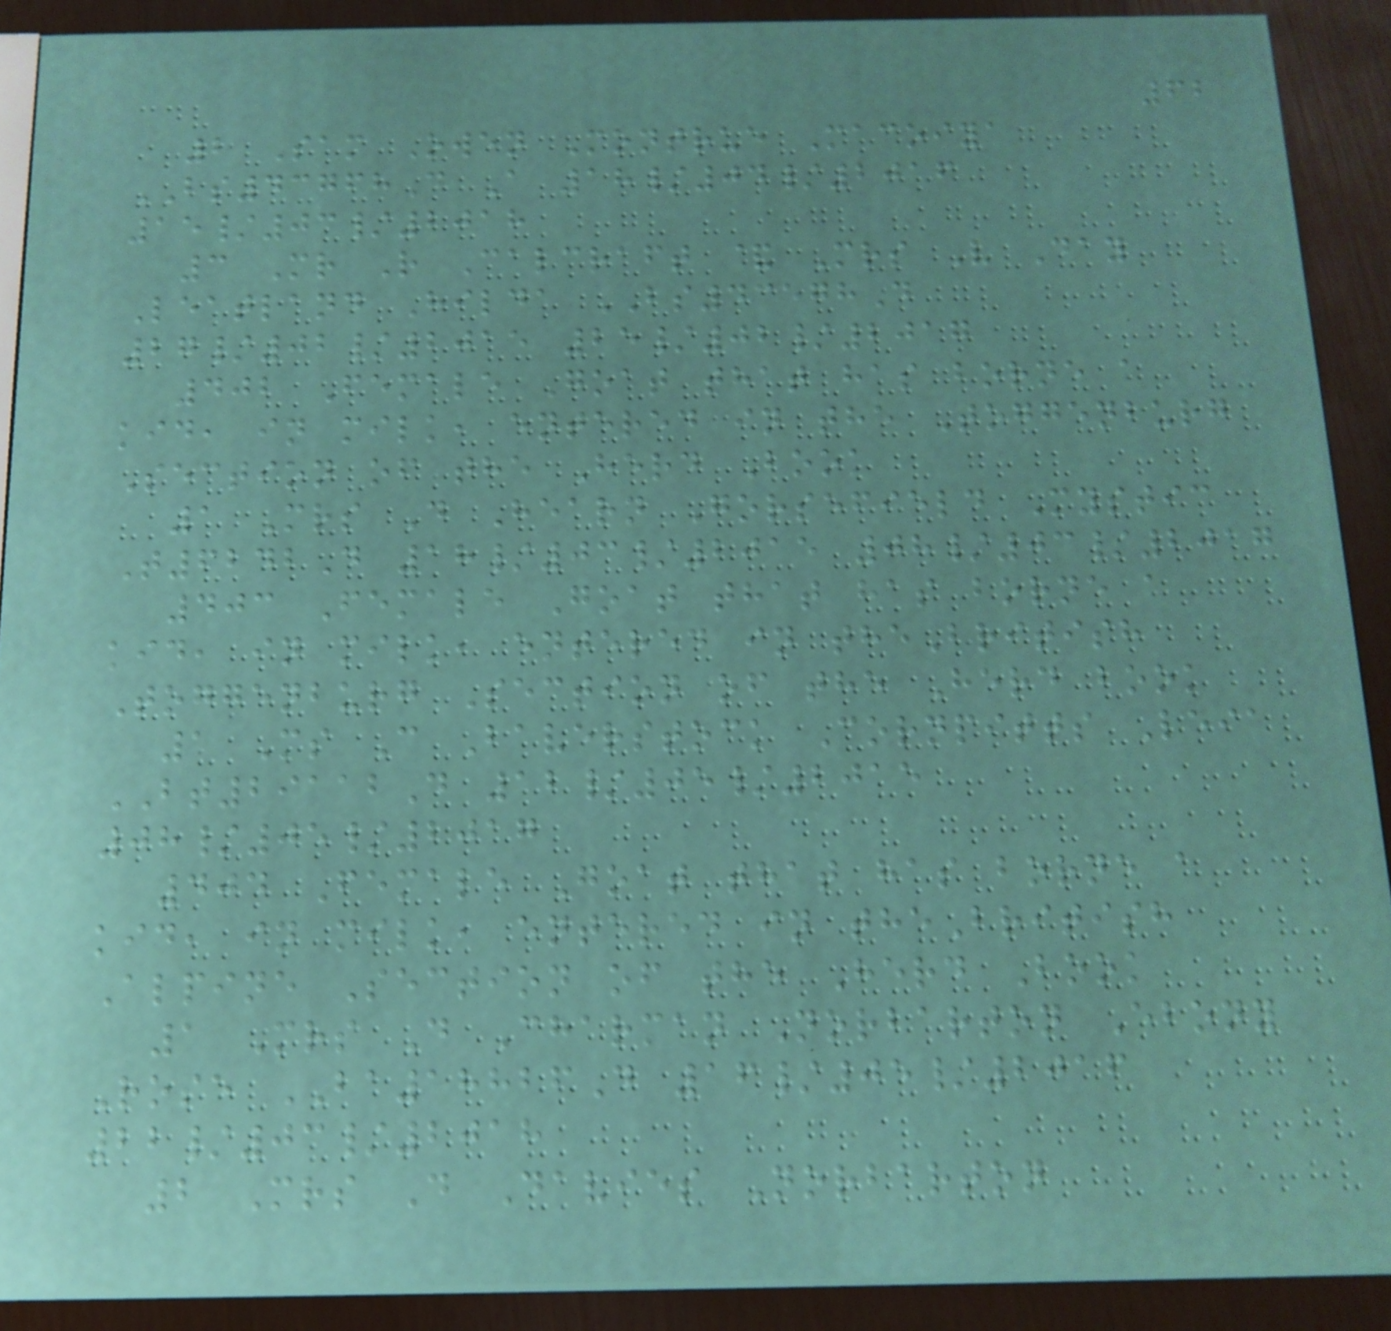62
2 Sam Owen Montrue Macoiya
BS43768D A 18/04/2016
15/03/2018
3 Mr R Calcraft & Mrs V Day
Leatland Hilda BS43578D
27/02/2015 25/02/2017
402 Female Goat that has borne a
kid, in milk, entered in the Toggenburg
Section of the Herd Book
1 Mrs D Hearn Gorsefield Mystic
T6242D 18/03/2015 08/03/2017
403 Female Goat that has borne a
kid, in milk, entered in theBritish
Toggenburg Section of the Herd book
1 Ms C Baverstock Cornpitts Leia
BT29112D 12/05/2015
08/05/2017
404 Female Goat that has borne a
kid, in milk, entered in theBritish
Alpine Section of the Herd Book
1 Mrs D Charman Norbarton Ebony
Rose BA18826D 16/05/2016
22/03/2018
2 Mrs D Davies Norbarton
